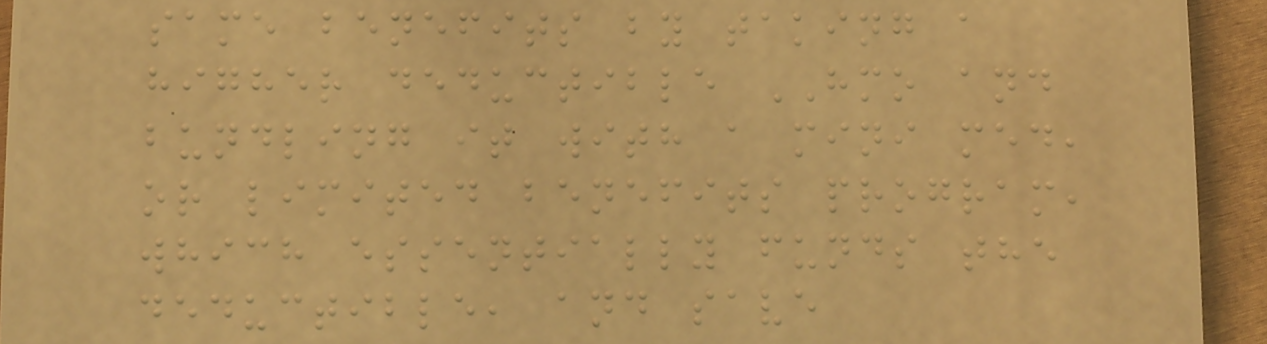same benefits by taking a
higher deductible HMO and
bundling it with a mini med,
or limited benefits program,
which essentially funds the
deductible, and save
